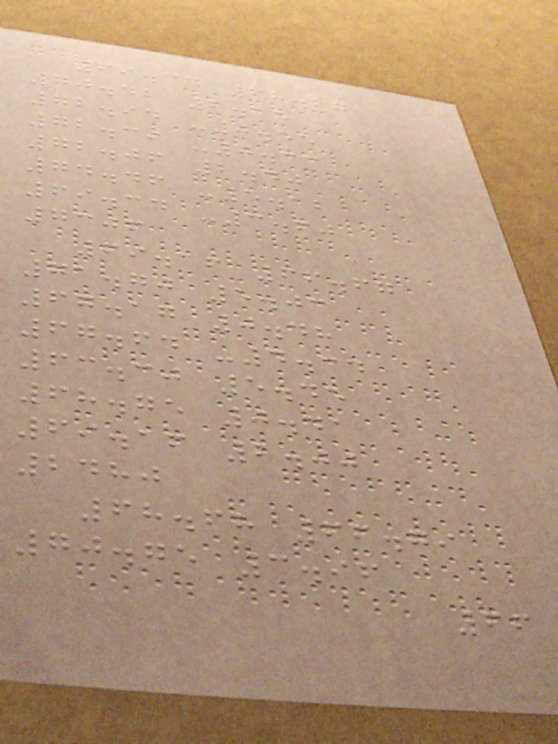69.34 68.27
70.42 2.15
72.94 -0.55
72.39 -0.33
72.06 2.40
74.46 -5.12
69.34 -3.60
7306
69.16 66.67
71.70 5.03
67.17 0.48
67.64 -4.34
63.30 5.45
68.75 0.41
69.16 2.00
2480
68.68 66.79
70.75 3.96
66
